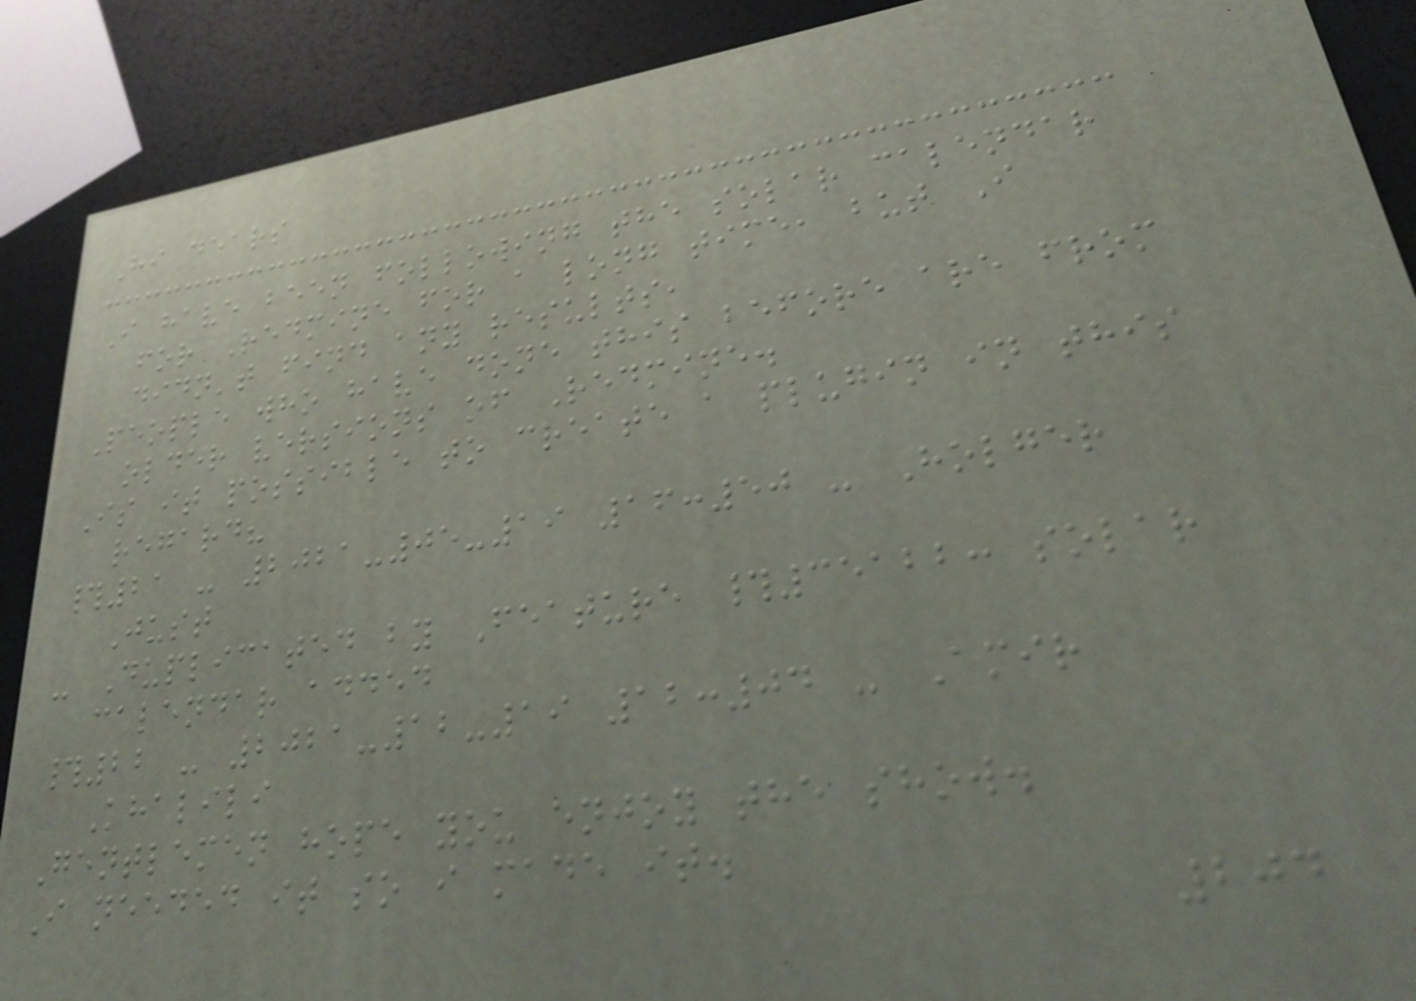Hi dears
I have been following the solar calendar
for Redmine for a long time, but I
didn't find any results,
People who have done this before are from
older versions of Redmine.
Is it possible to create a plugin in this
regard?
#21 - 2021-05-19 16:50 - Holger
Just
- Duplicated by Feature #35122: solar
calendar added
#22 - 2021-12-19 12:04 - Amir
Khalili
Gentlemen hope you enjoy the show.
I needed it so i made it.
204
